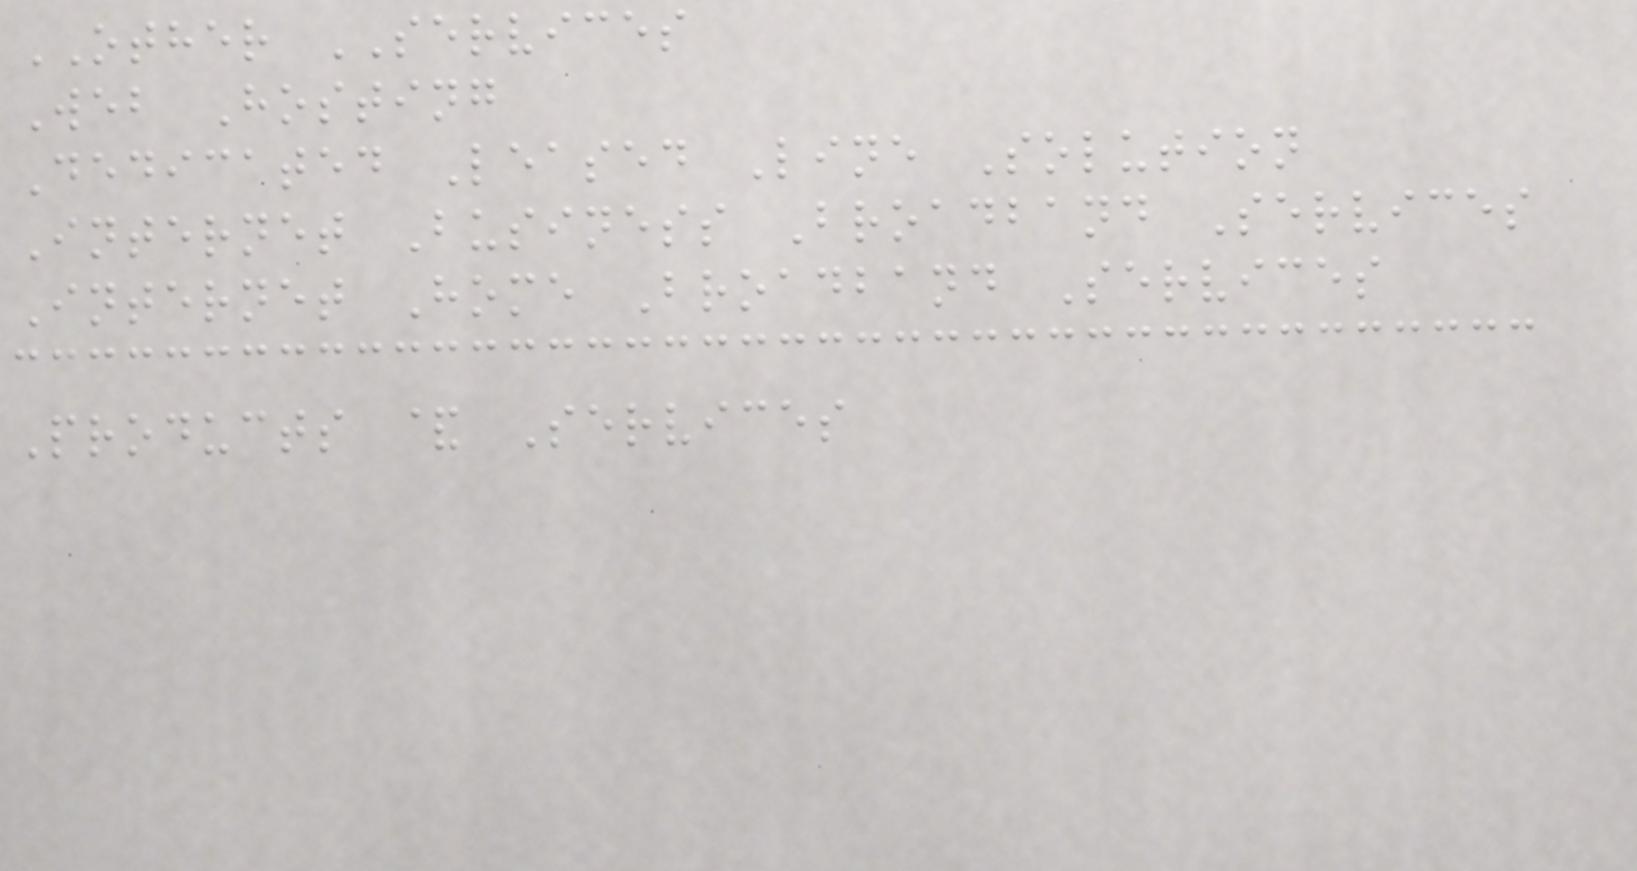OTHER SERVICES
Web Hosting
Dedicated Leased Line Solution
Internet Business Broadband Services
Internet Home Broadband Services
Products & Services
